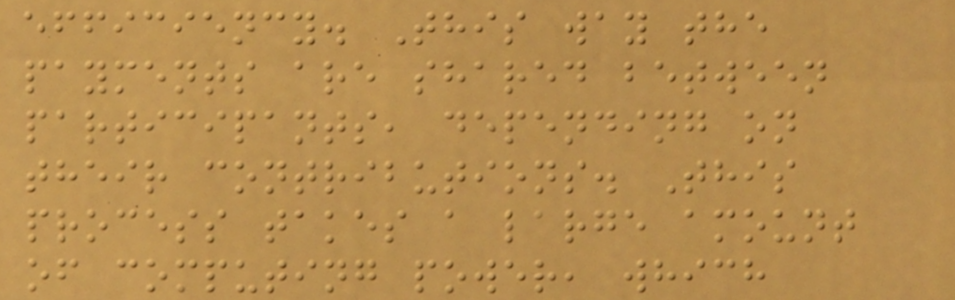efficiency. This way the
payments are shared between
participants, depending on
their contributions. This
process takes a large amount
of computing power, which
